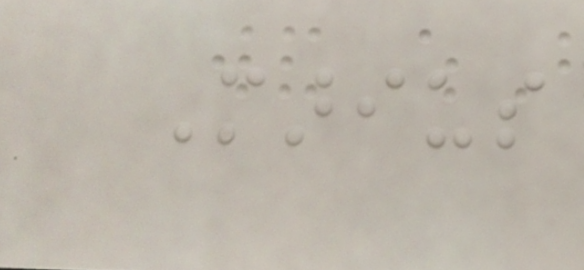Marius
